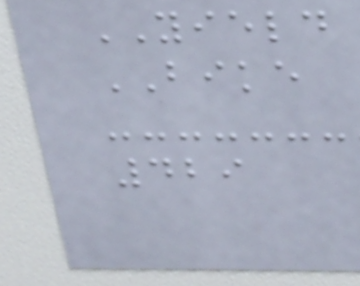YIELD
BIKE
429
